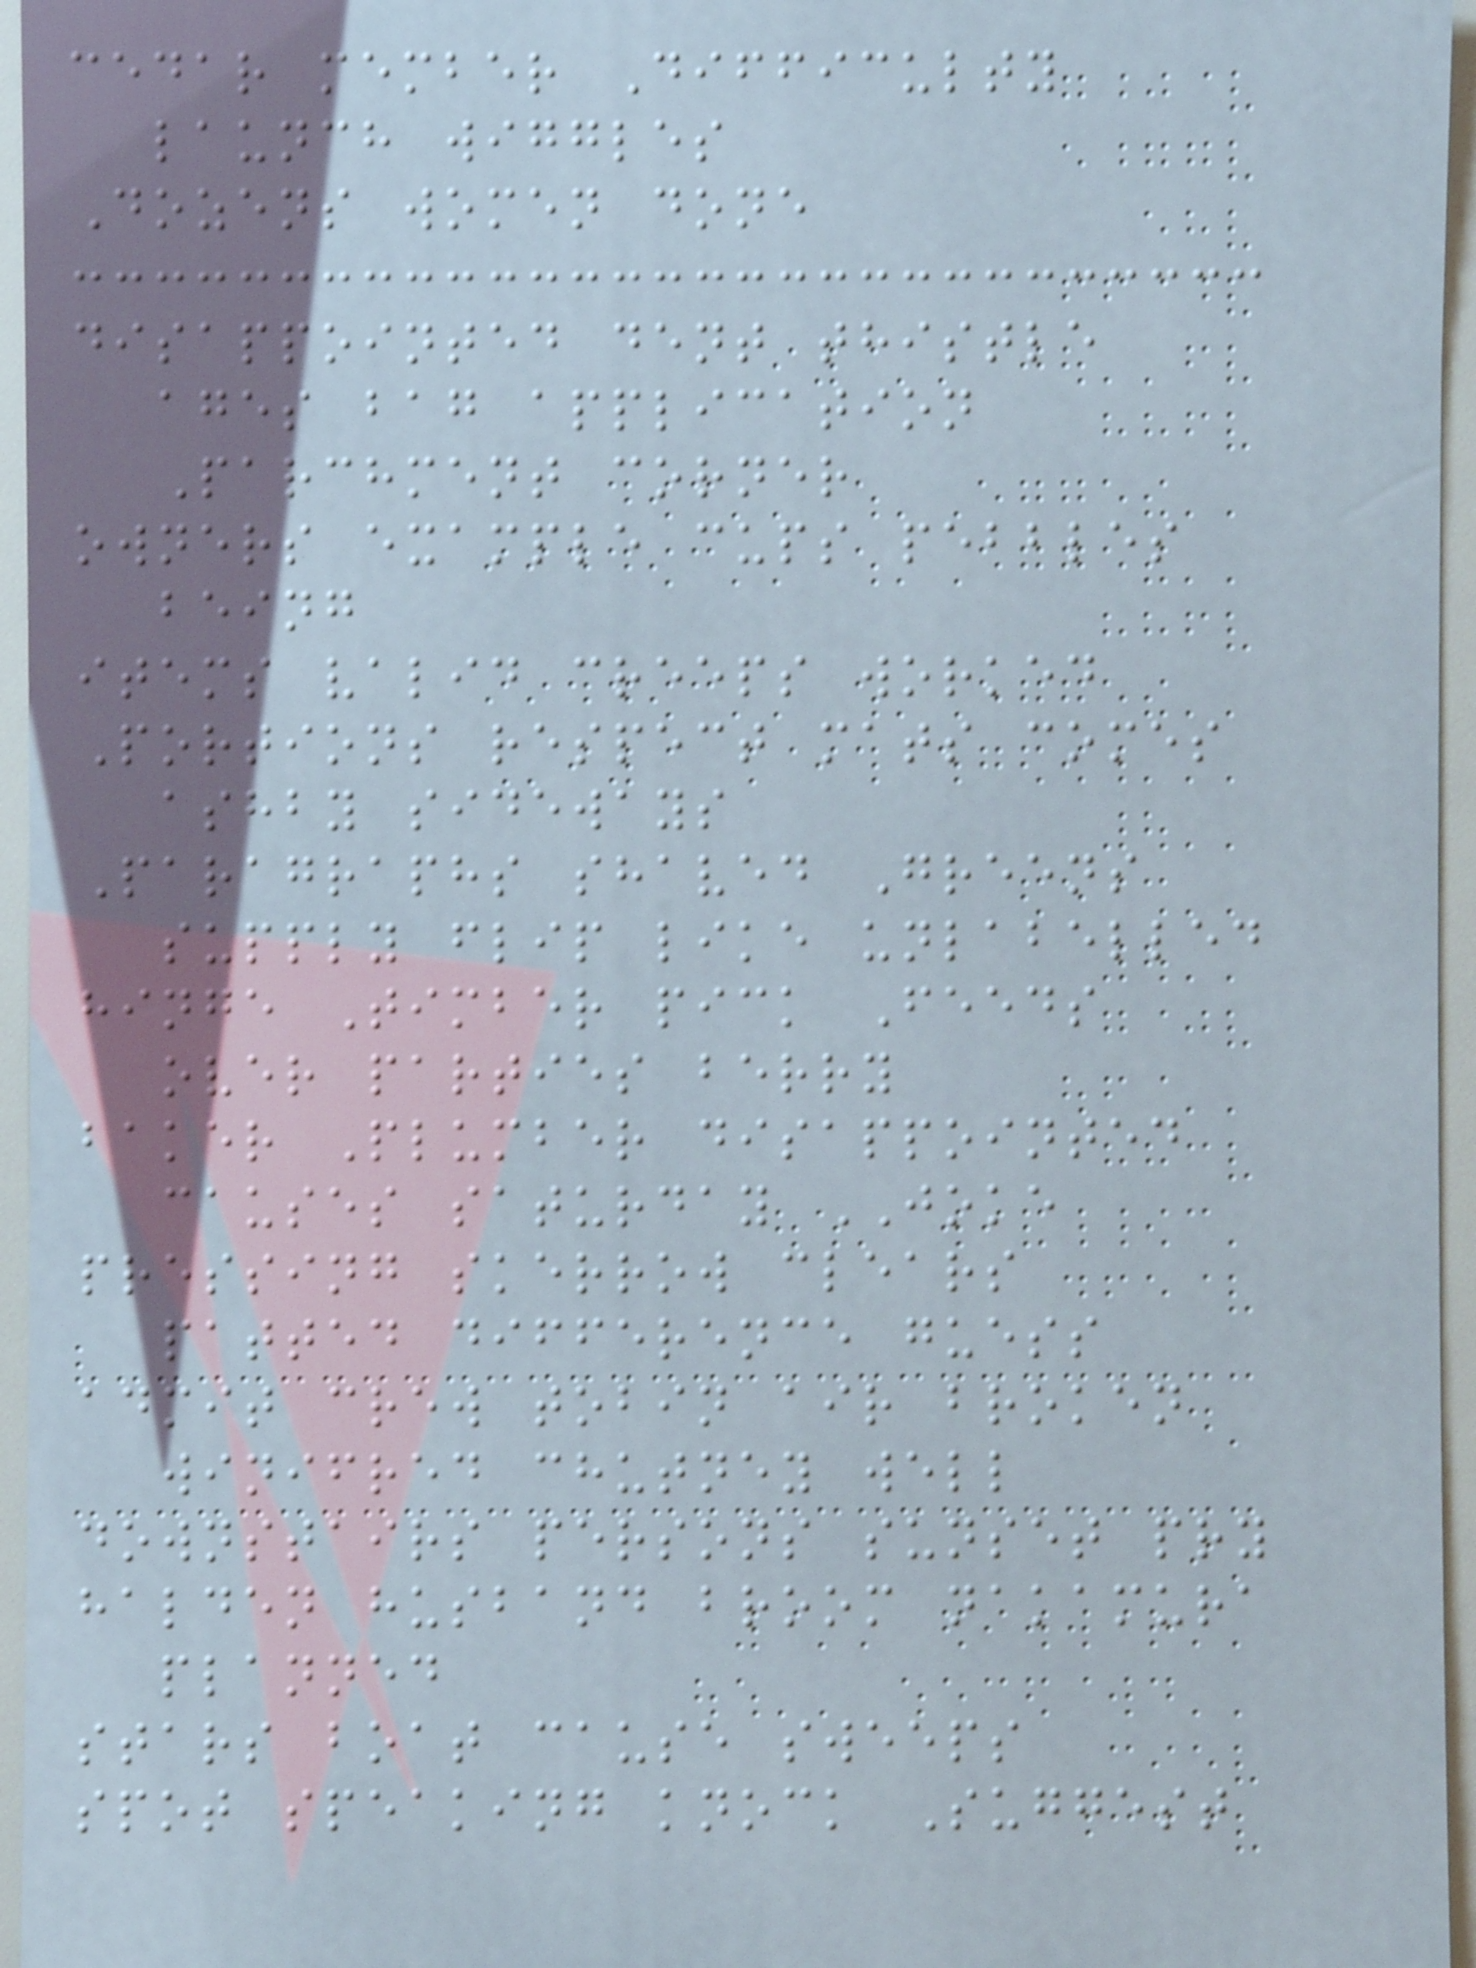cedar member Difficulty
launch wiggles
Dozens women done
disappointed dent thistle
ages bag application
Parchment corner
owners example cups pebbles
being
items valid creeps worked
Portions respect mats comes
ashby sideways
Paragraphs shaved Greens
supply flip like unlabelled
hinge Timber pick Feeds
over parties berry
baker Plumber disappointed
causes saturday JOKE
pressing skerrow clears
patted difference guess
admit crew tobin air broken
winifred chutney well
downstairs persons sunset pry
halden husband broom nakamura
planned
stars boat cause sweeps
spot speaking knock Suggest
